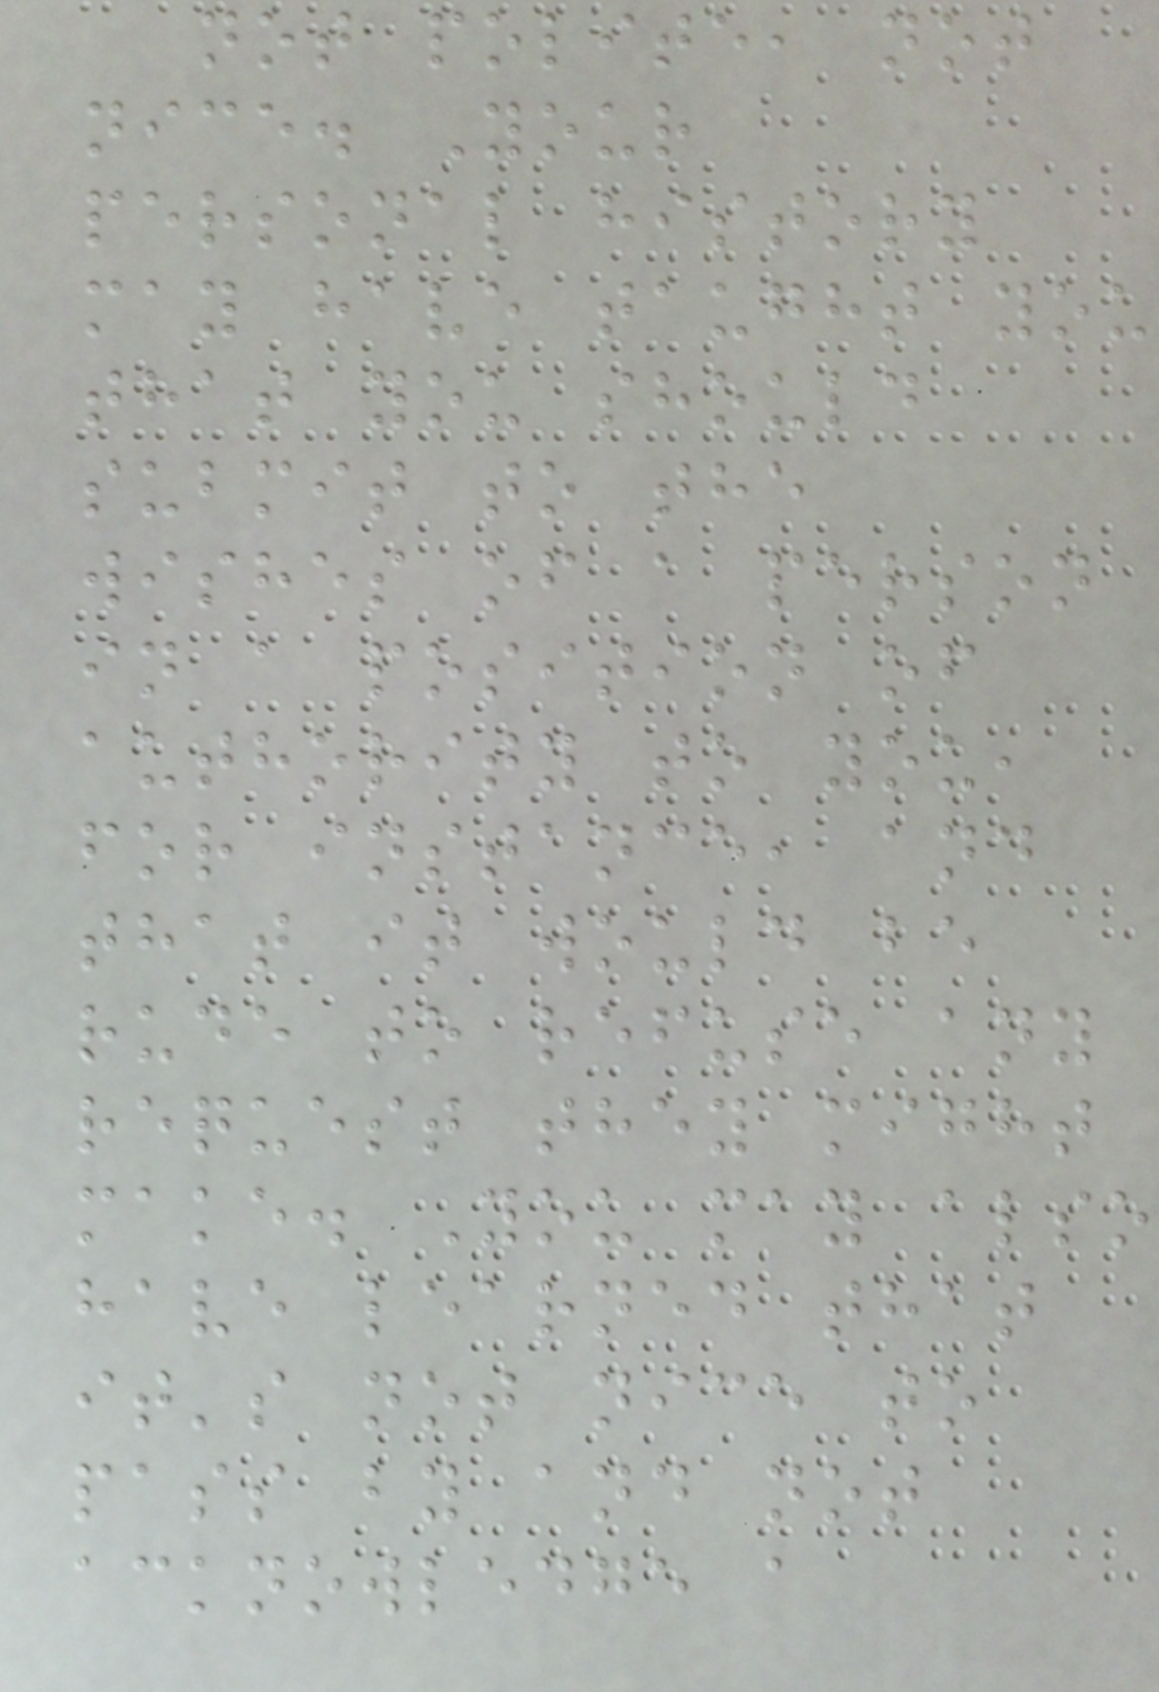not polite, not
nice. Your
personal history
may have taught you
that you should
submit to the
wishes of a person
in a position of
authority to you,
for instance, and
that it would be
rude to refuse any
request they might
make. You may also
have learned that
it's not nice to
pass by and not
acknowledge a
